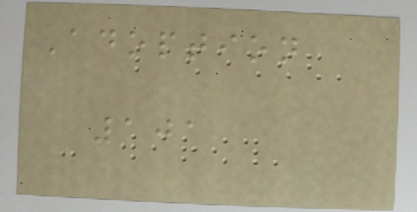Adoption
101
